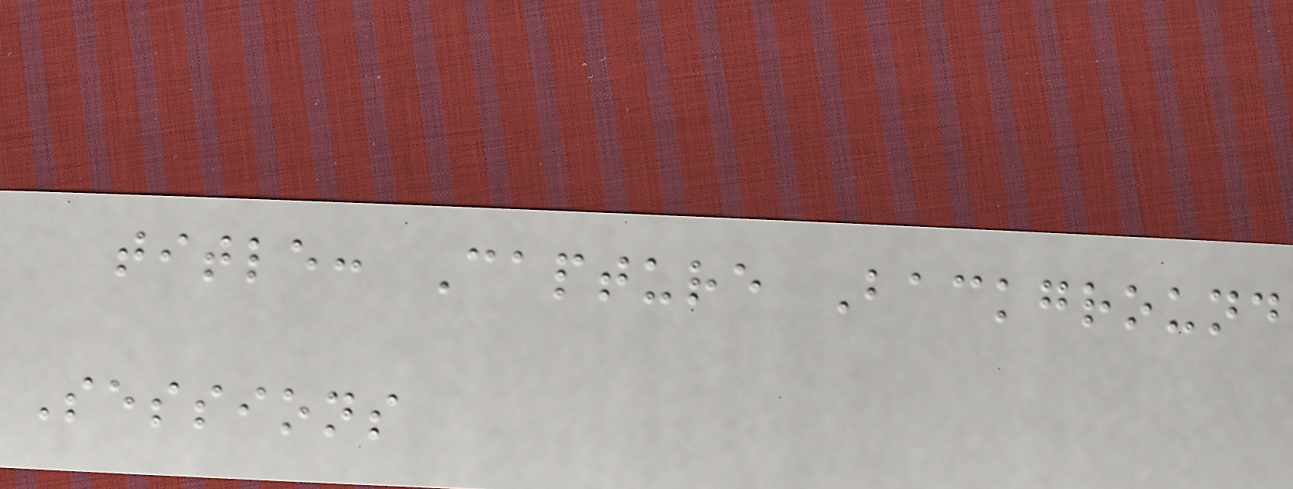title: Capture Background
Sessions
